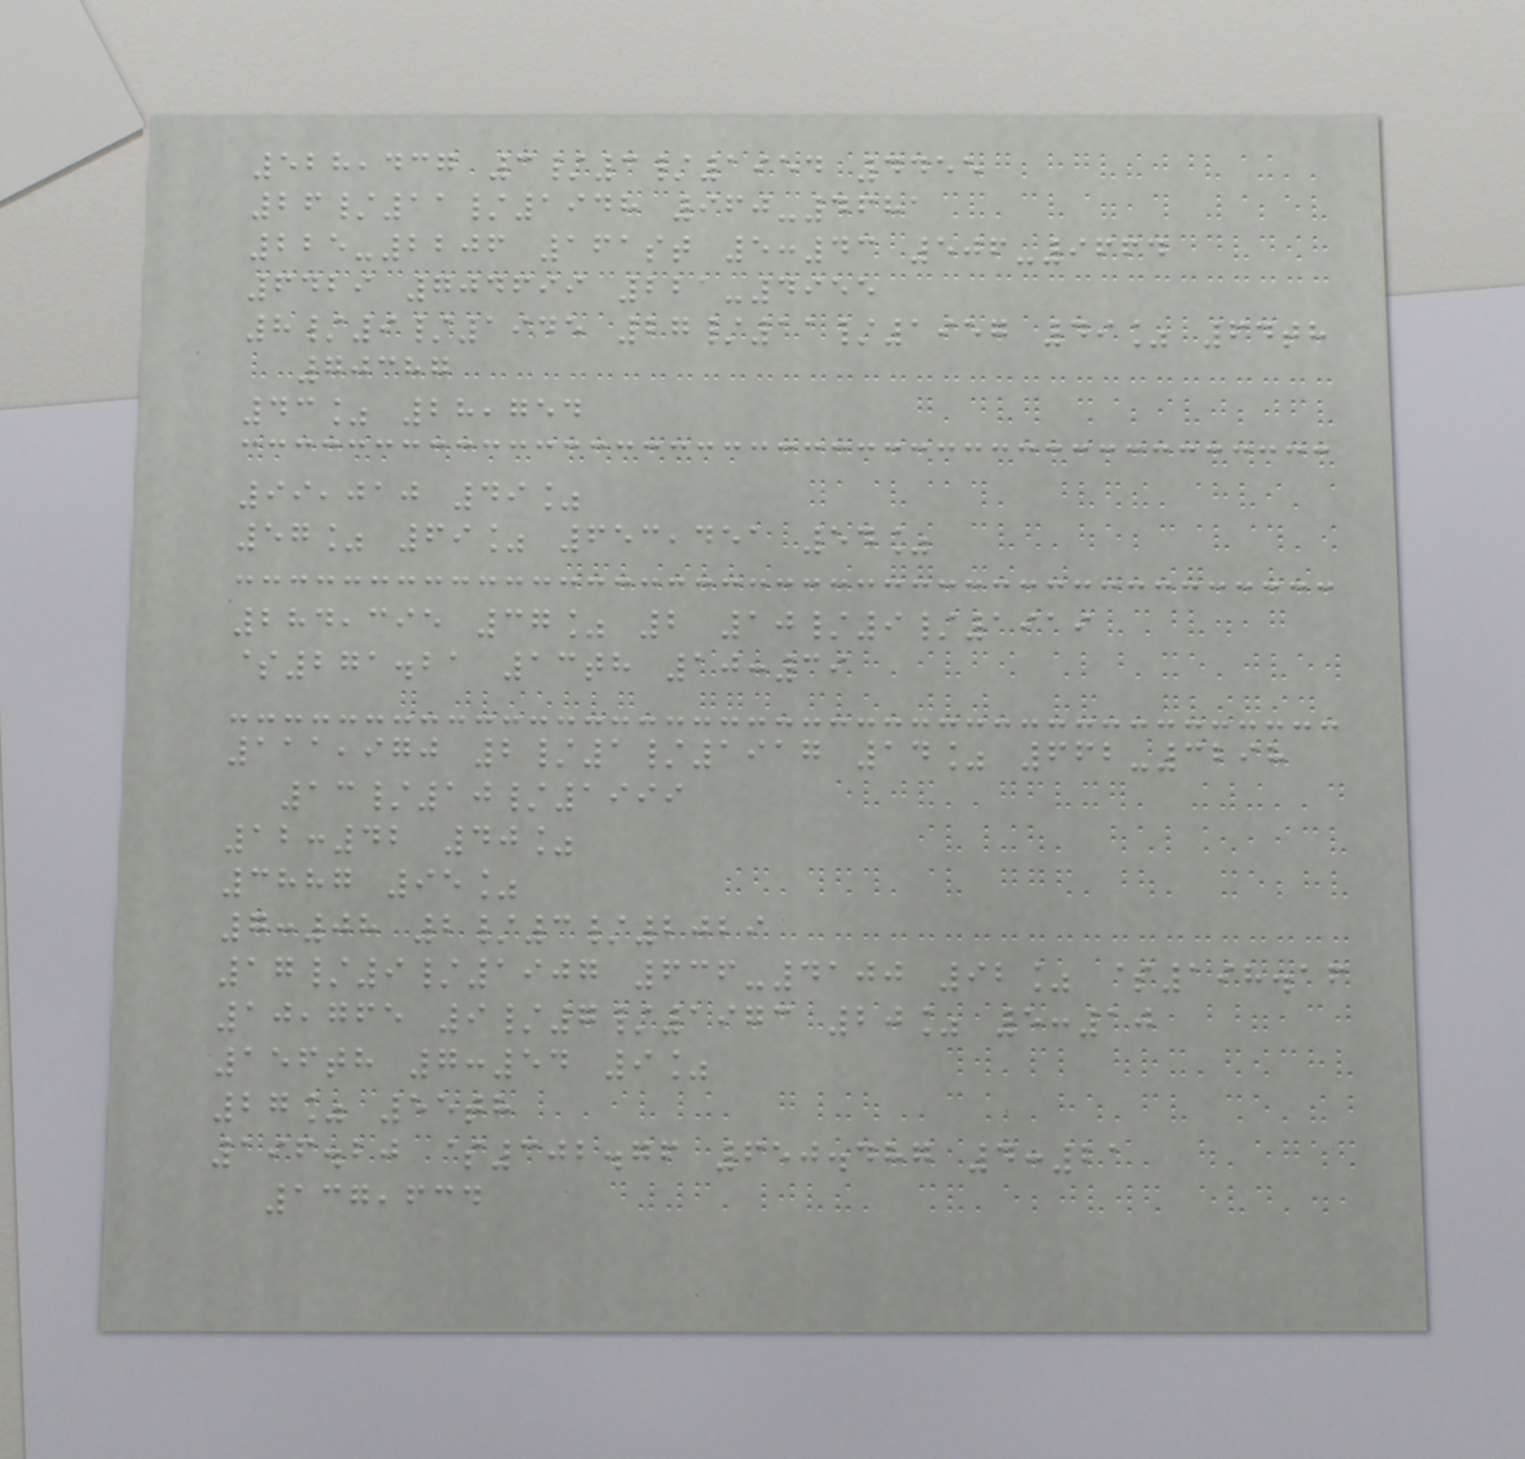528,437 3/3/1954 4455
26/11/1948 960-4681
225-2206 161st 5:43 506-9664
6429 704699 221-4955
8/9/1945 27/11/1957 49% 64th
70387
43% 28,754
99,010 49%
57% 69% 653,451 54%
284,395 37% 2 10/9/1919
$271.21 13th 10:39
111,970 2/1/1917 14% 662-3298
13/10/1999
12:42 40%
3887 95%
7:08 2/3/2029
17/9/1907 636-4100 92% $198.16
10,765 9/7/1973 20% 5:10
156th 7:54 9%
27% 55th
196.20 $302.76 650.487 4:21
137,634
